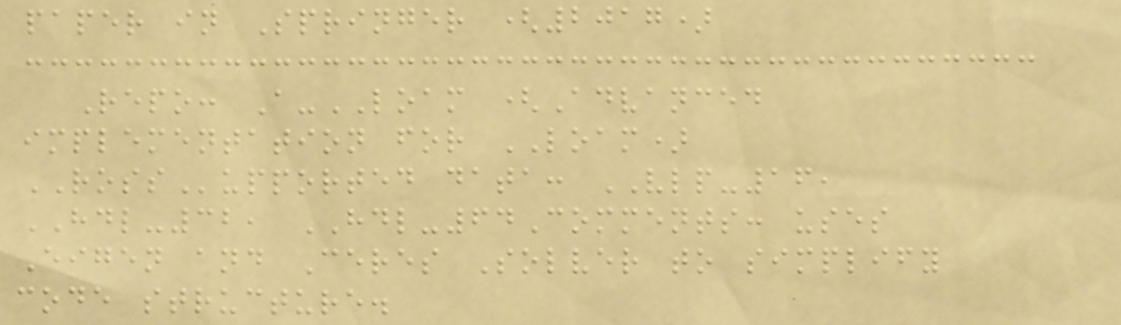paper in Springer (2017)
Repo: A-LOAM (Advanced
implementation for LOAM)
ROSSupported data: VLP-16,
HDL-32, HDL-64Comments: uses
Eigen and Ceres Solver to simplify
code structure.
